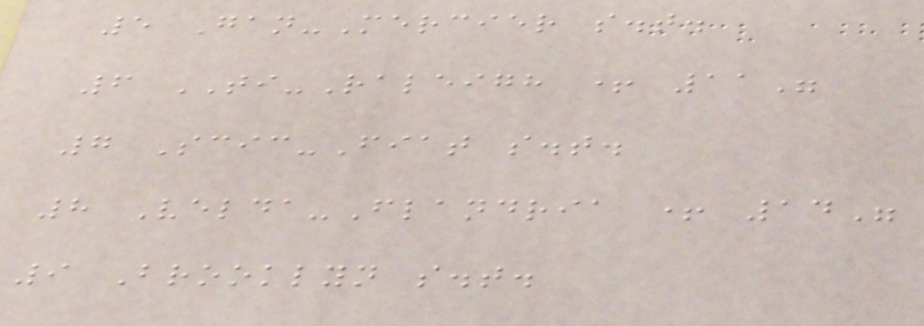5 Gan-Mercier s.t.
6 TI-Raleigh + 11"
7 Scic-Fiat s.t.
8 Velda-Flandria + 14"
9 Brooklyn s.t.
